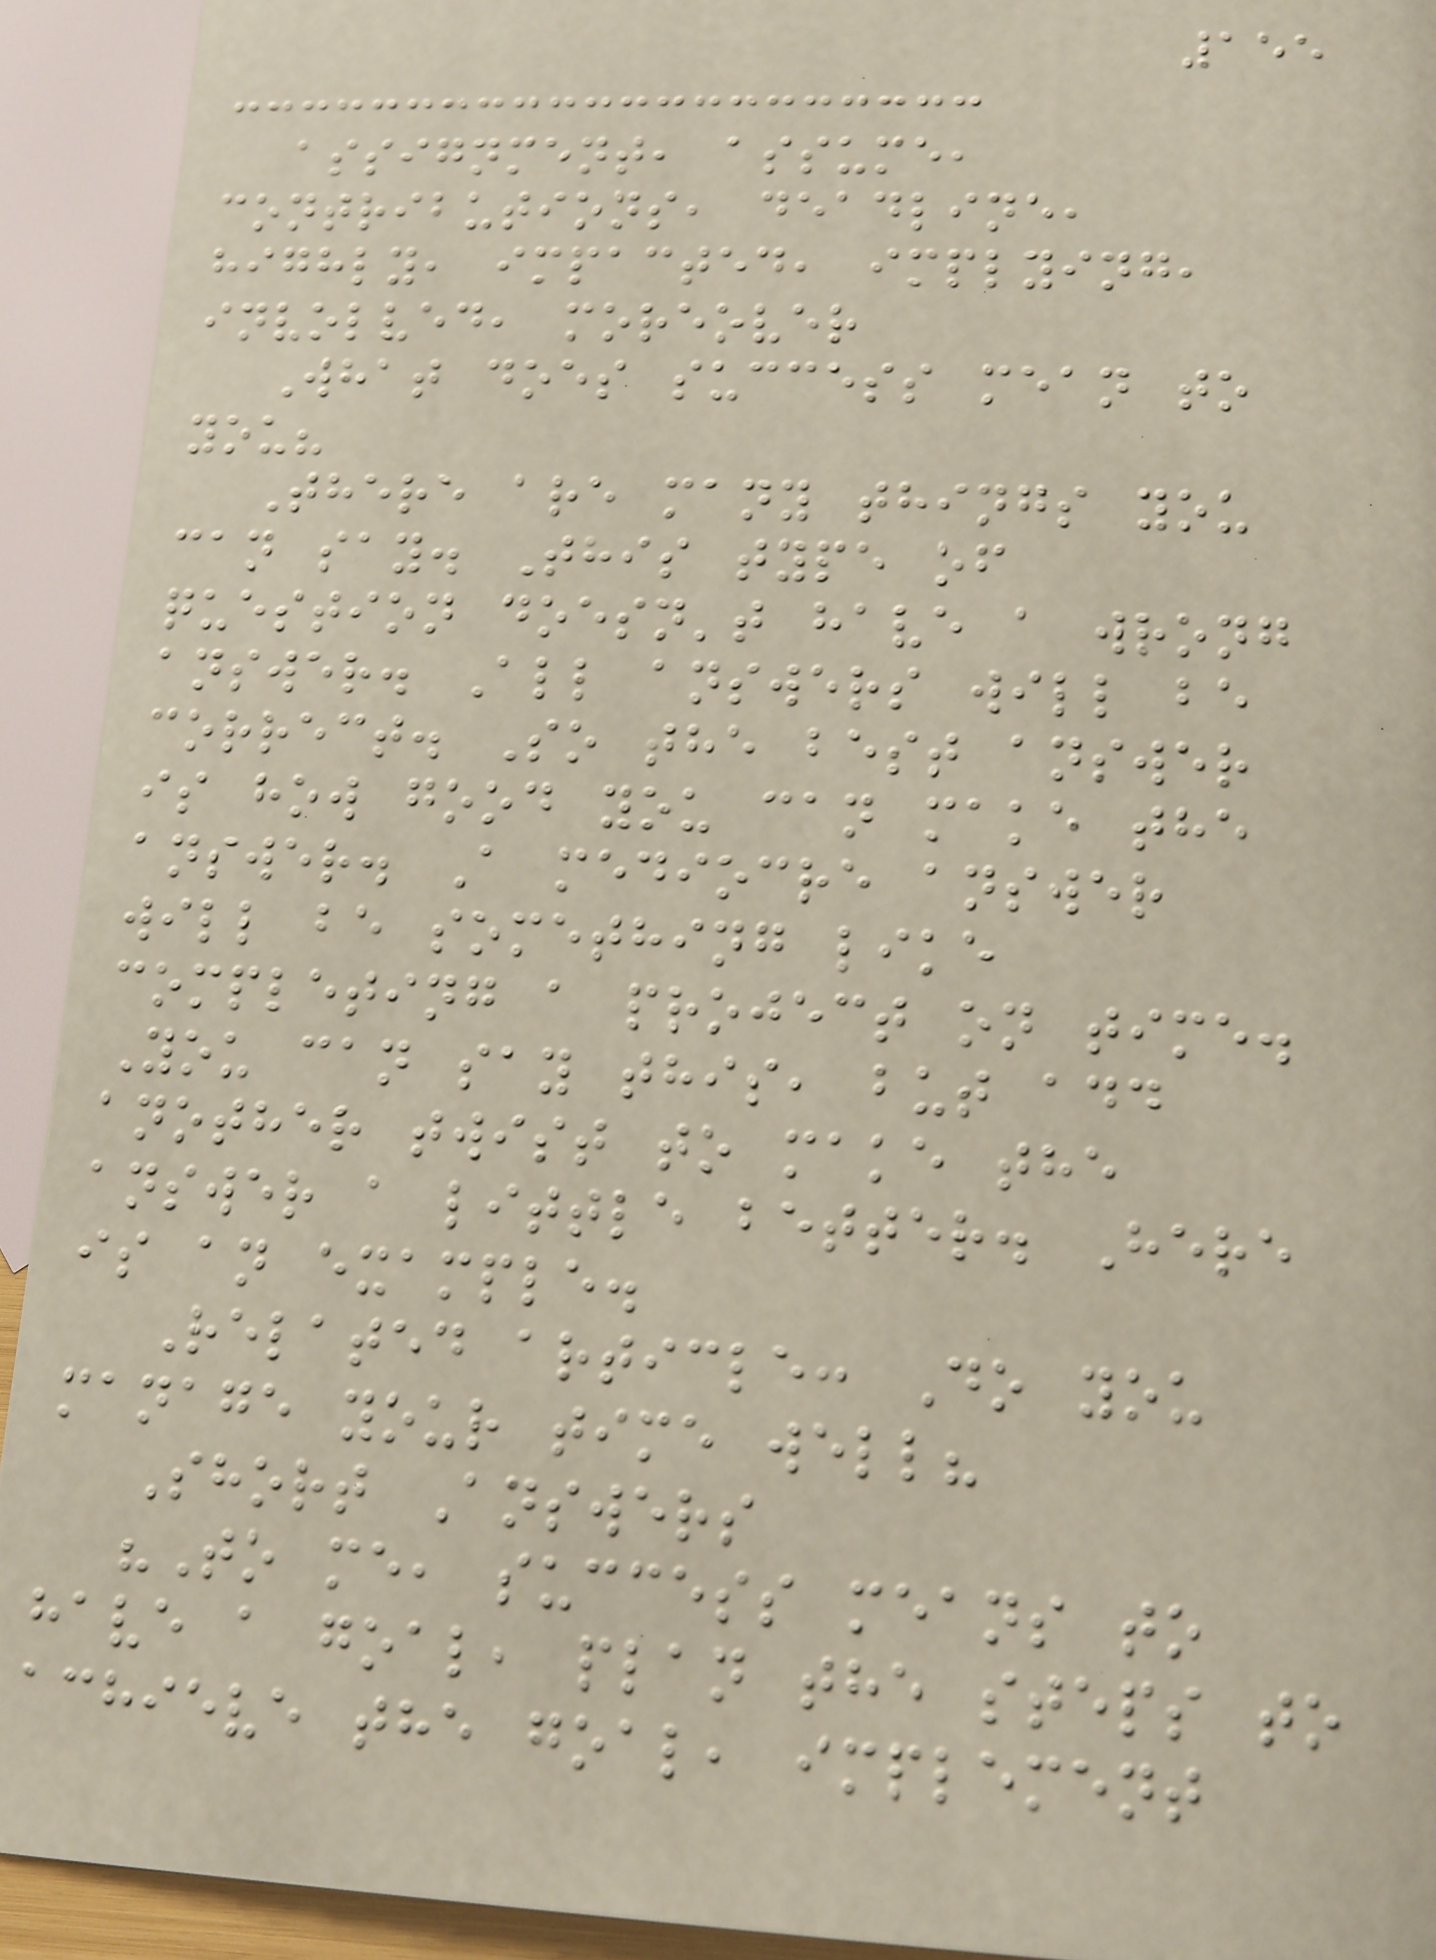155
assignment, assume,
contributions, deadline,
highly, impacted, implying,
involved, moreover
What does success mean to
you?
There are many things you
can say. This type of
question doesn't have a wrong
answer. All answers will be
correct. So the best answer
is how good you can make the
answer. A mediocre answer
will be something like
completing a project on time.
You can say this, but add
another twist to make the
answer a little better. Here
is an example.
Related article: Do you
manage your time well?
Short Answers
"To me, success means to
have a goal, plan the steps to
achieve the goal, implement
